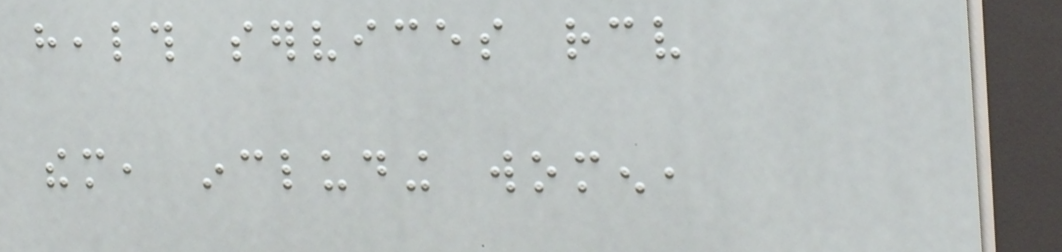health services receive
them, including women,
